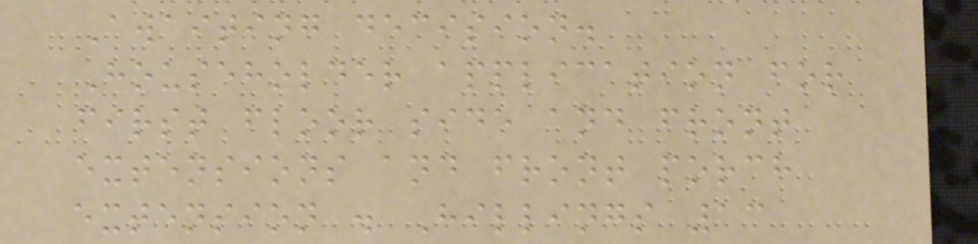Awaiting decision.
Householder application for
first floor side and front
extensions and front porch
extension . Hillings 13
